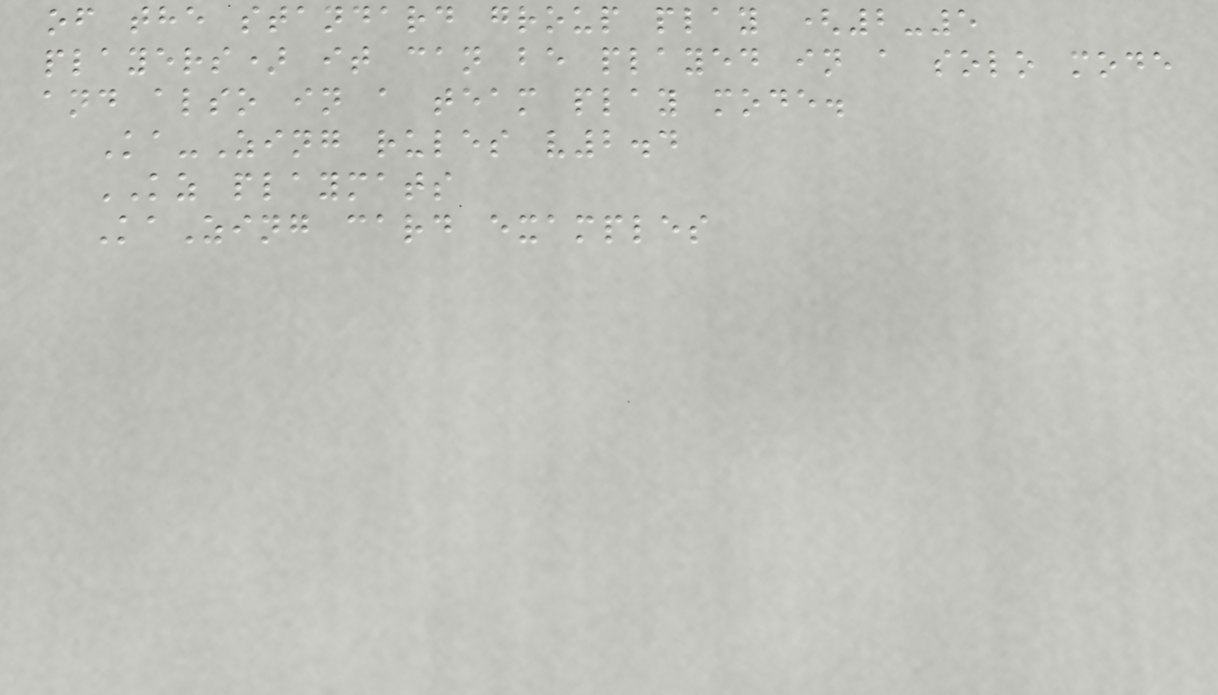of the standard group play (2-5
players) it can be played in a solo mode
and also in a team play mode.
Ka-Zing rules v2.4
KZ playmats
KaZing card examples
